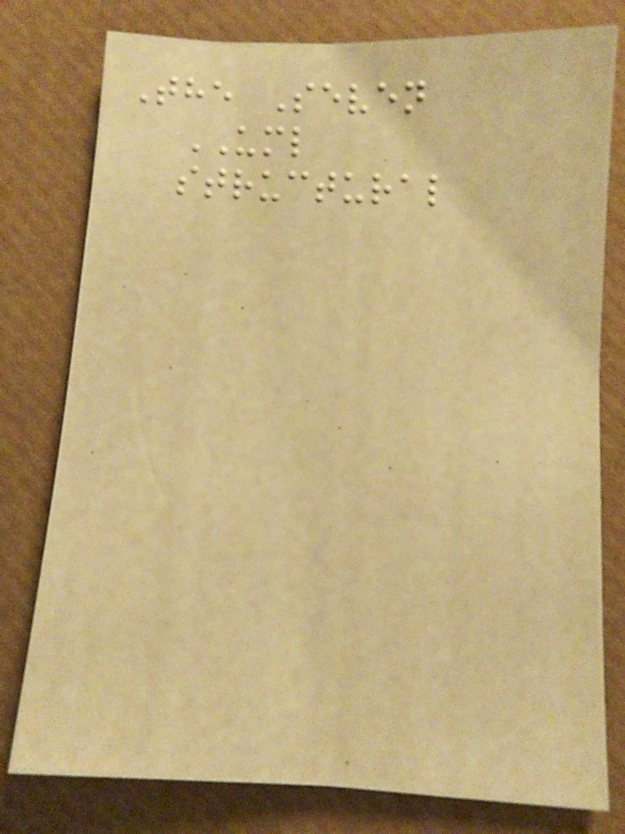The Seven
UML
structural
